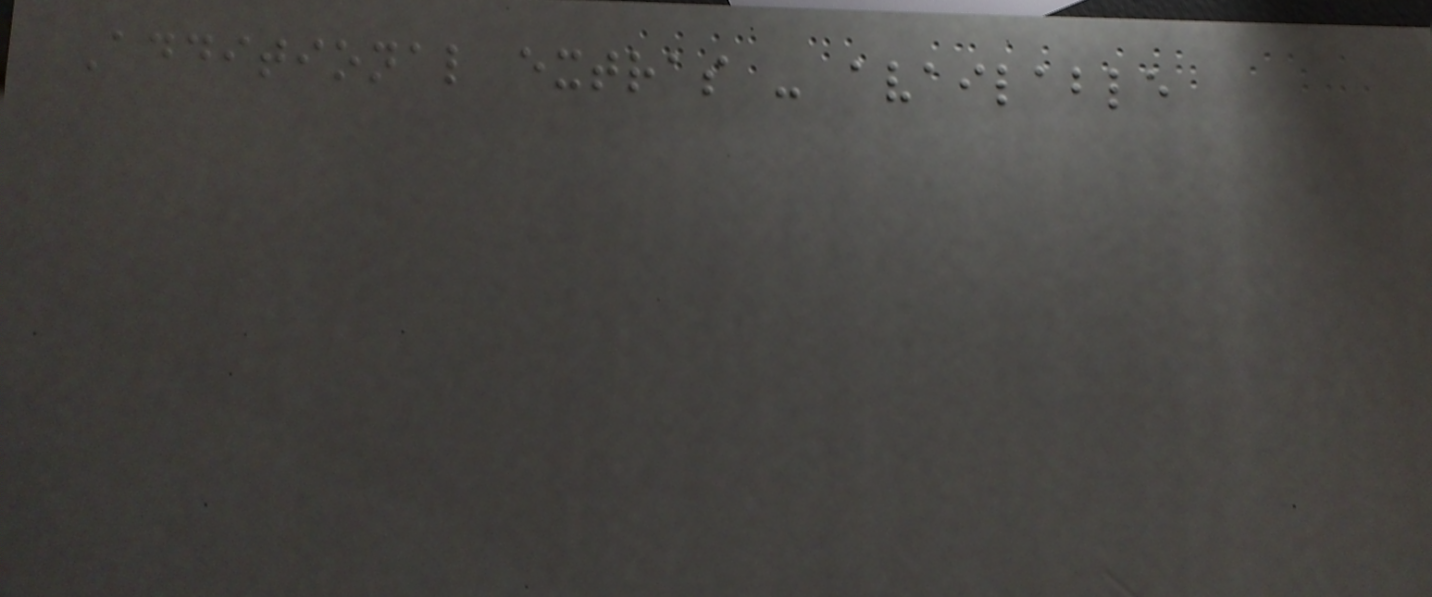Additional extras - available
